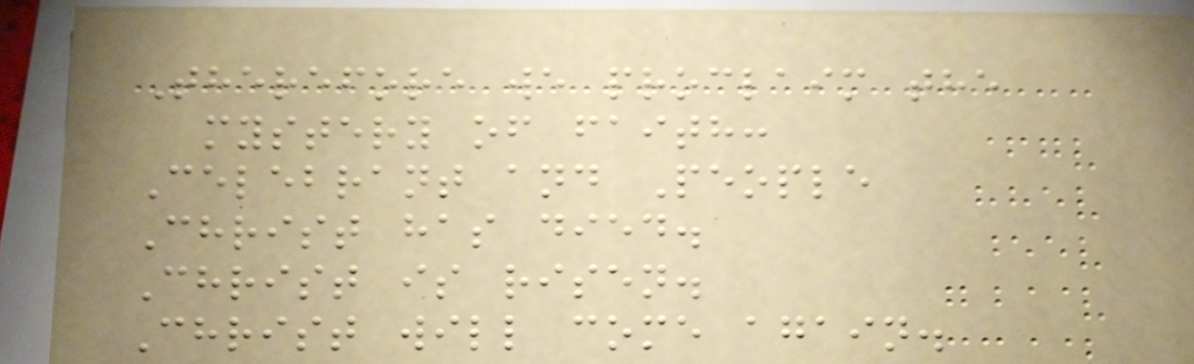Therefore we proclaim the
mystery of faith:
Celebrant and People
Christ has died.
Christ is risen.
Christ will come again.
